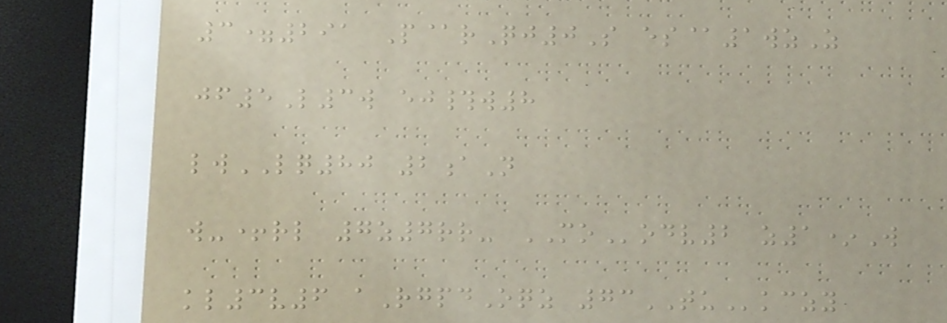3=291 P@rQj0S es@1wzZ
jf5L3w ej#w8
lwLQ80 2aN
w-+rl 7z7rr- MOodv2 z1*W
kl3v6 aRgpdOqz 73TUkczy
